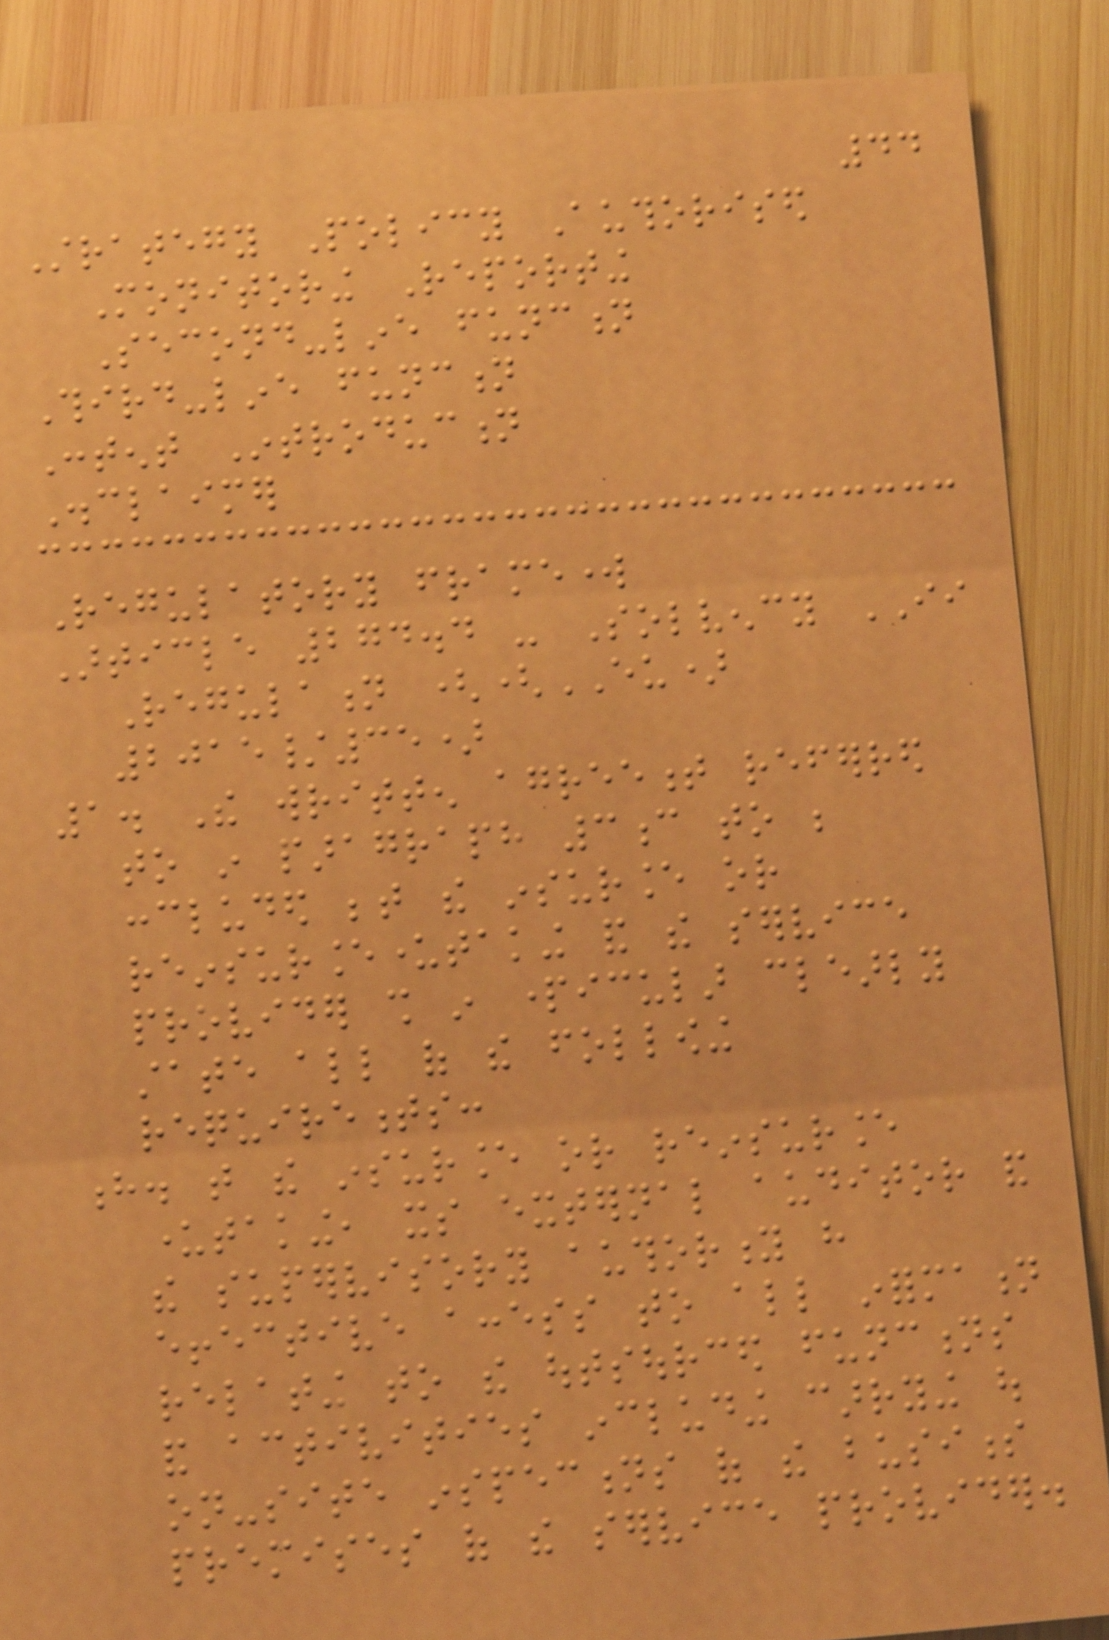44
Strategy Policy Authorised
Monitoring Reporting
Second-line function
Third-line function
Content Introduction
Disclaimer
Regulatory framework
Article 274.4 - Solvency II
Regulation ((EU)
2015/35)
1. The written agreement referred
to in paragraph 3c to be
concluded between the insurance or
reinsuranceundertaking and the service
provider shall in particular clearly
state all of the following
requirements:
h. that the insurance or reinsurance
undertaking, its external auditor and
the supervisory authority have
effective access to all information
relating to the outsourced functions
and activities including carrying out
on-site inspections of the business
premises of the service provider.
